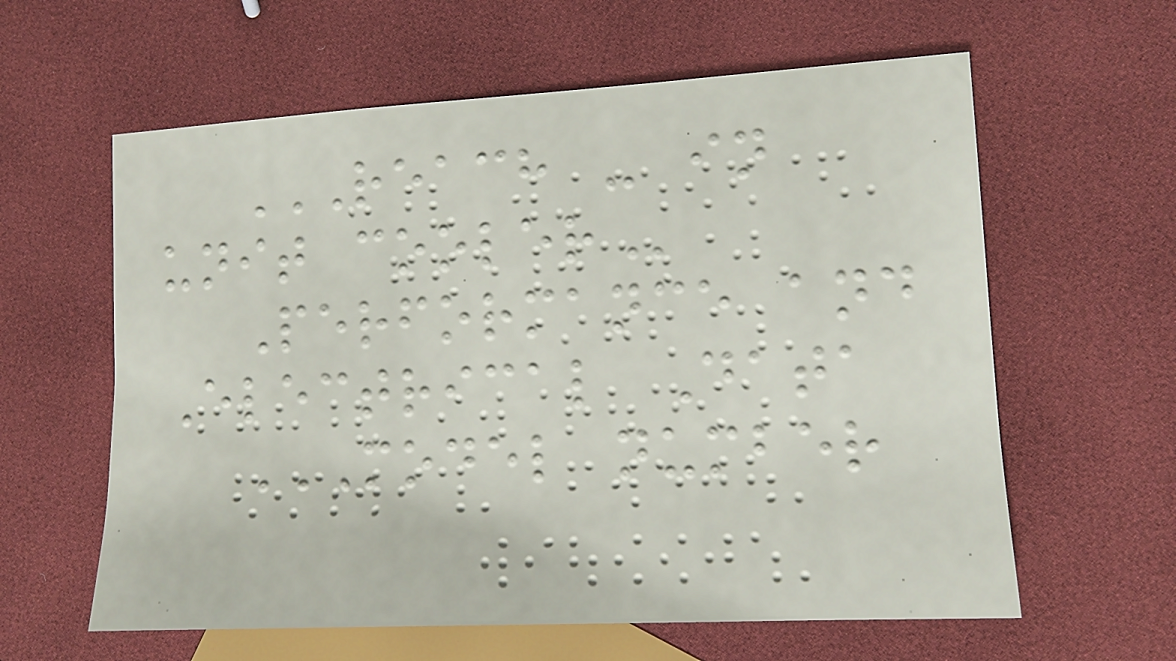REACH - IN
UNIT COOLER
Performance and
Electrical Data
MODEL NUMBER
